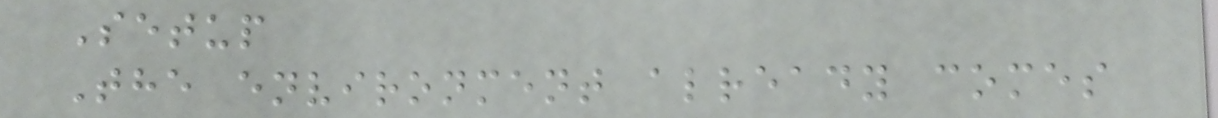Setup
The environment already comes
